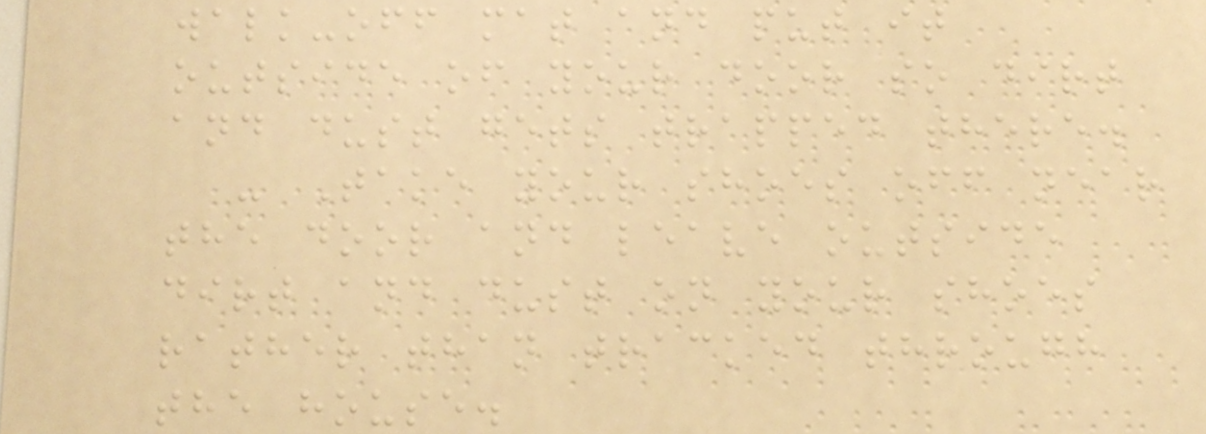walk-off mat and put it
outside of your door so dirt
and dust gets trapped there.
- Take your shoes off near
the door and leave outside
dirt and dust on your shoes
rather than tracked through
the house.
